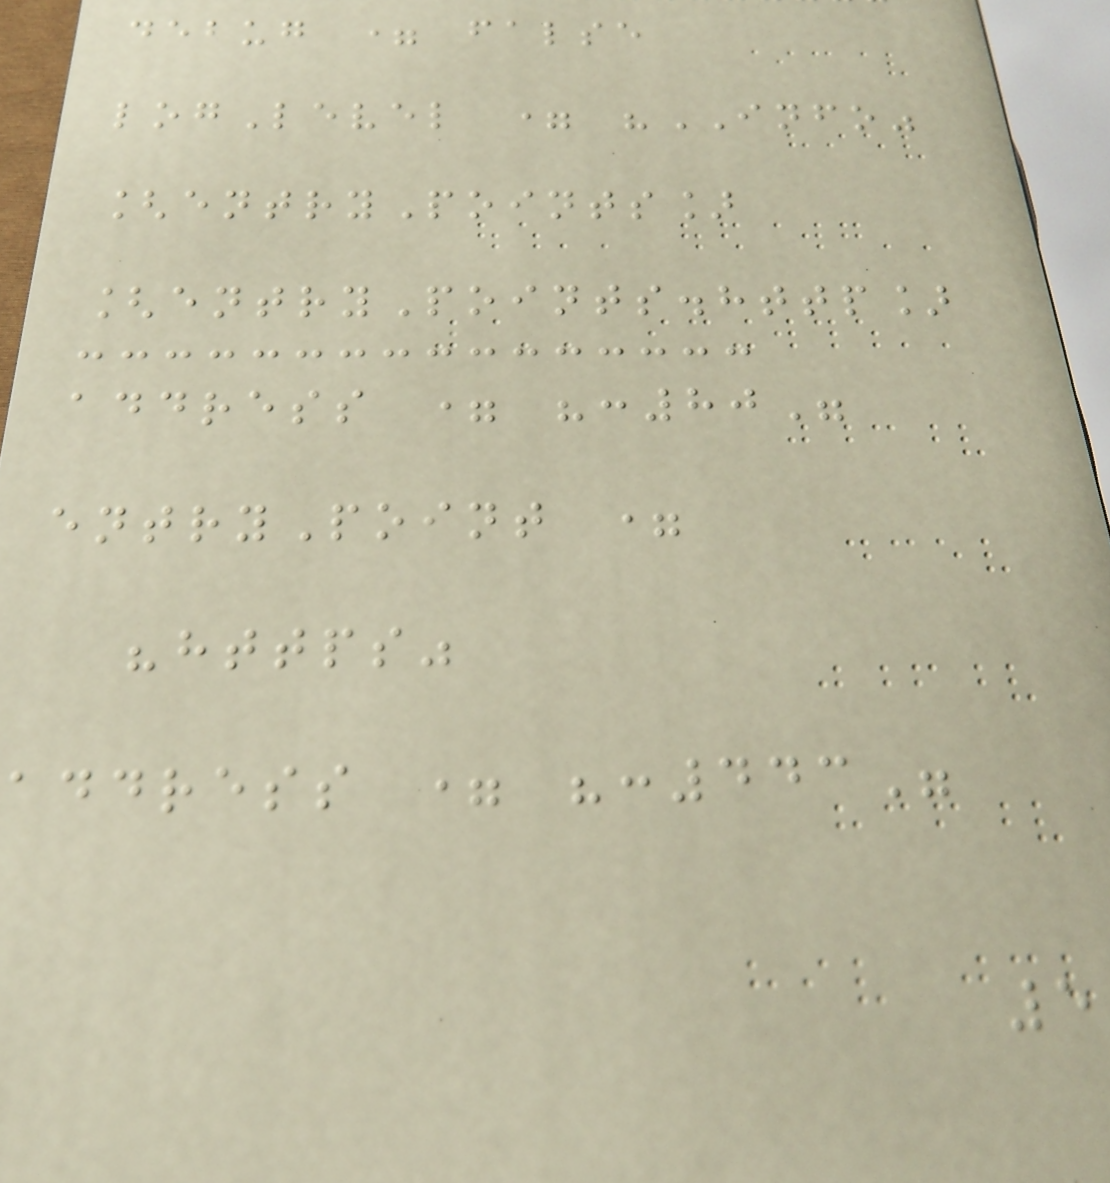debug = false
logLevel = "INFO"
[entryPoints]
[entryPoints.http]
address = ":80"
entryPoint =
"https"
address = ":443"
5
